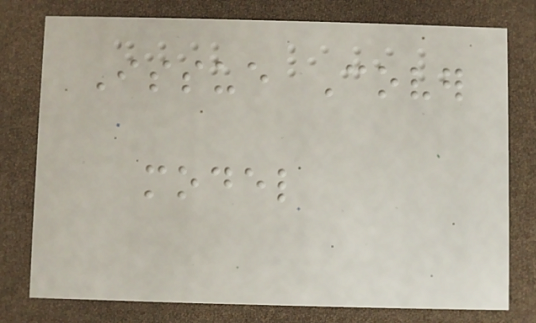Issue Cover
model
